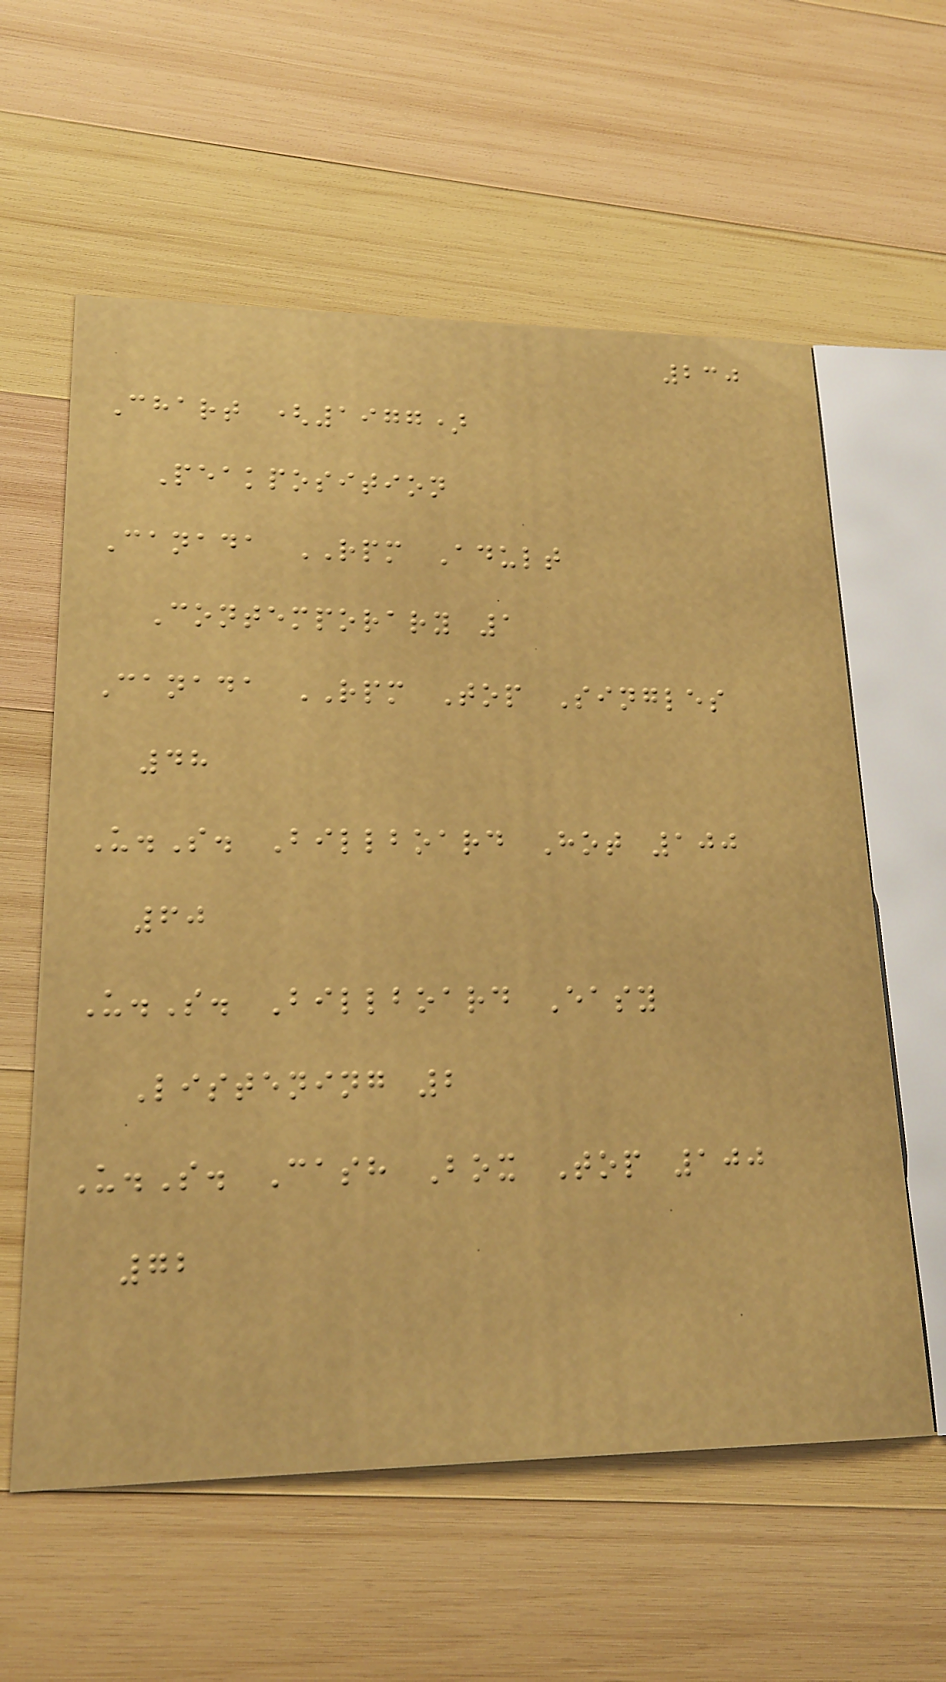230
Chart (1977)
Peakposition
Canada RPM Adult
Contemporary 1
Canada RPM Top Singles
48
U.S. Billboard Hot 100
60
U.S. Billboard Easy
Listening 2
U.S. Cash Box Top 100
72
